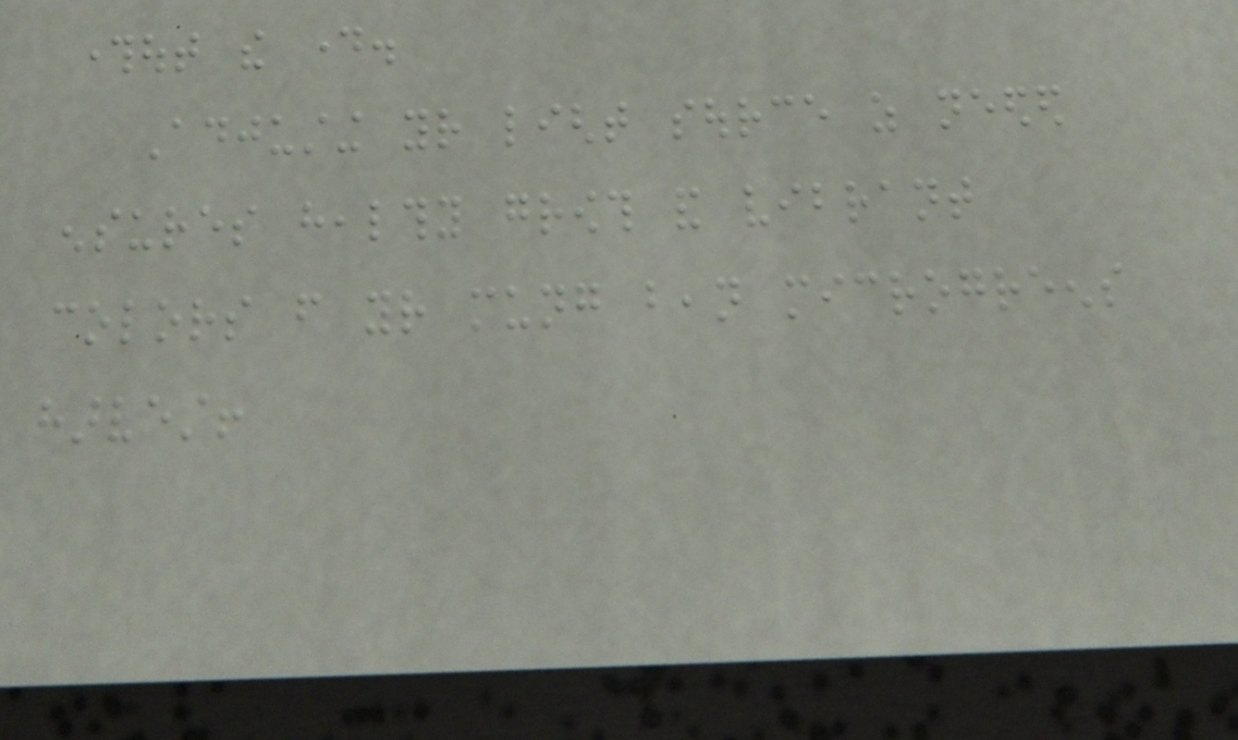throughout the day.
Adjusting your light source as needed
ensures healthy growth and vibrant
colors from your mung bean microgreens
harvest!
